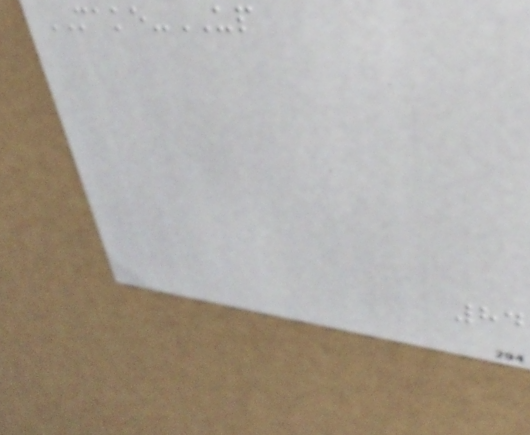MAKE-UP
84
